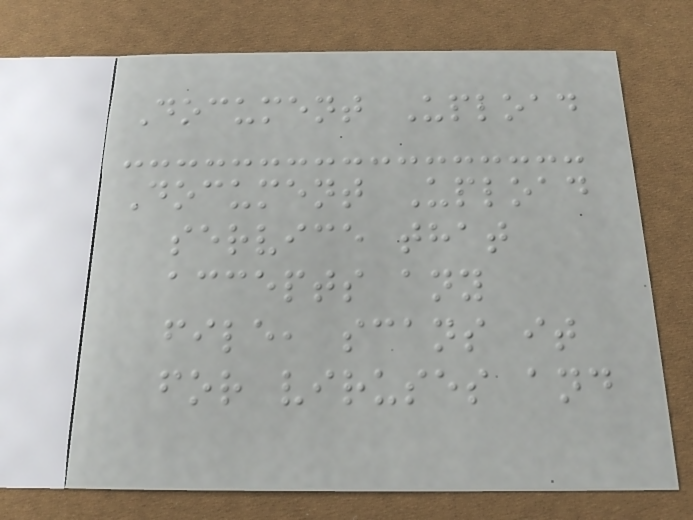Document Upload
Document Upload
service that
accepts any
file, scans it
for viruses and
